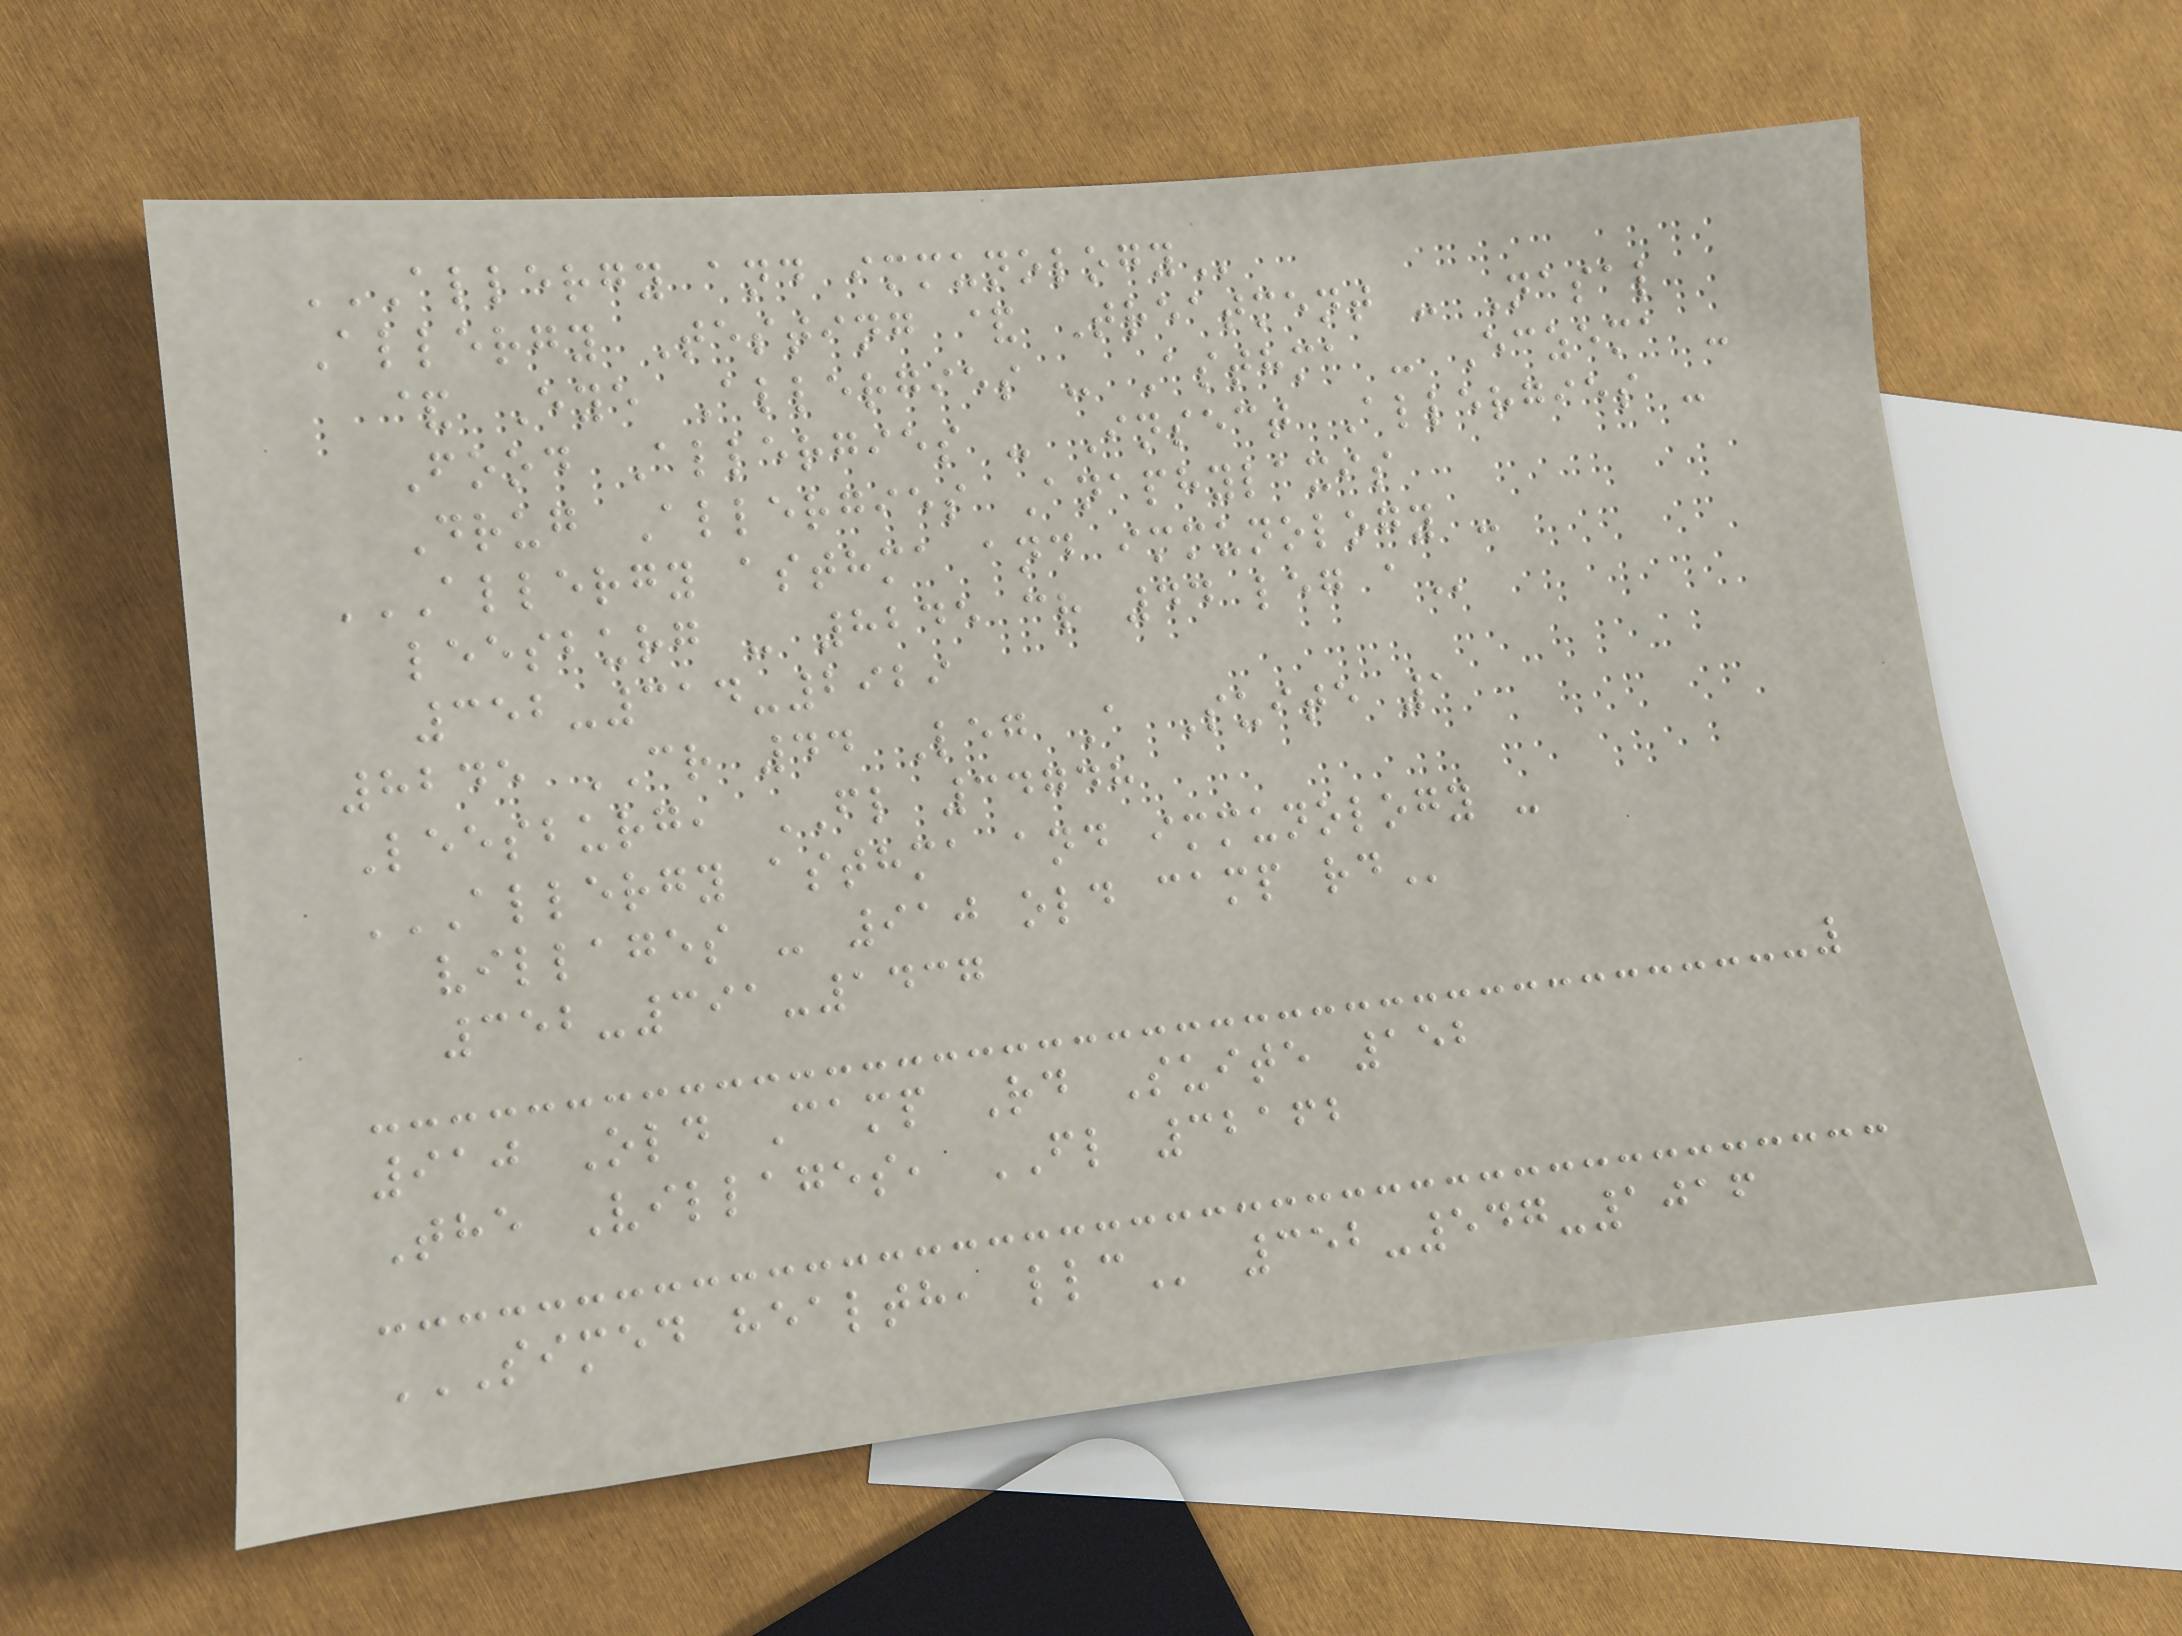ALLERGY AND IMMUNOLOGY
Allergy Testing & Treatment - Nasal
& Eye Allergies - Asthma - Eczema -
Food Allergies - Insect Allergies -
Drug Allergies Anaphylaxis
ALLERGY ASTHMA AND IMMUNOLOGY -
LEESBURG - 8245 CR 44 LEG A
352-314-2929
8245 CR 44 Leg A Suite 1
Leesburg, FL 34748
ALLERGY ASTHMA AND IMMUNOLOGY -
VILLAGES - 910 OLD CAMP RD
352-391-1437
910 Old Camp Rd Suite 152
The Villages, FL 32162
SIMED HEALTH, LLC 352-547-1016
